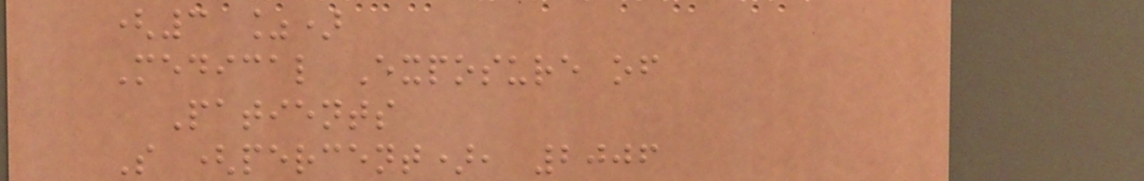(3 %)
Medical Exposure of
Patients
S (percent), 2006
